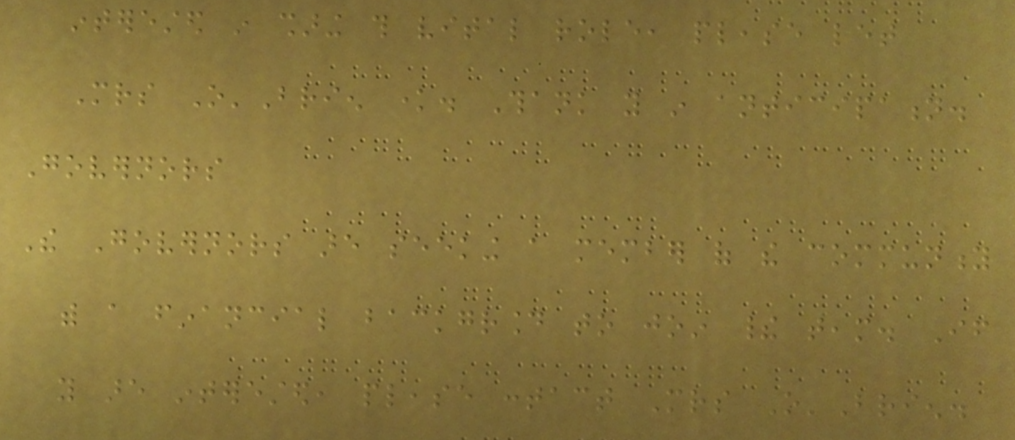interested in sharing this vital role, please let
Mrs O'Brien know. Thank you in anticipation.
Governors
The Governors are seeking a member of the community
with a financial background to join their team. If
you are interested, please contact Mrs O'Brien.
